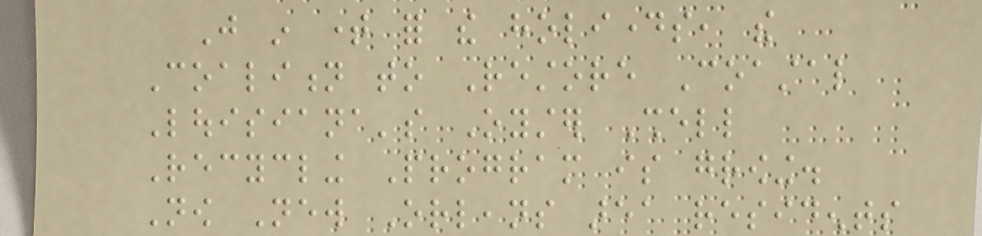Just in time for the holidays, the
Coalition to Restore Coastal
Louisiana's Oyster Shell
Recycling Program is growing.
Now New Orleans area residents
